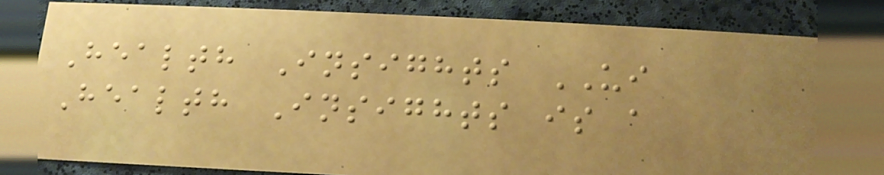Health Insights UI
Health Insights is a
